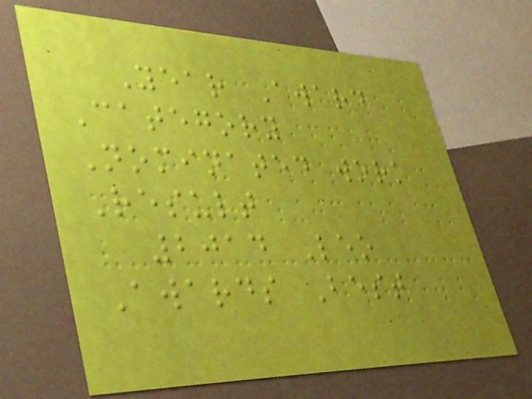Year Award
Category
Nominated work
Result
2014 Leo
Awards Best
